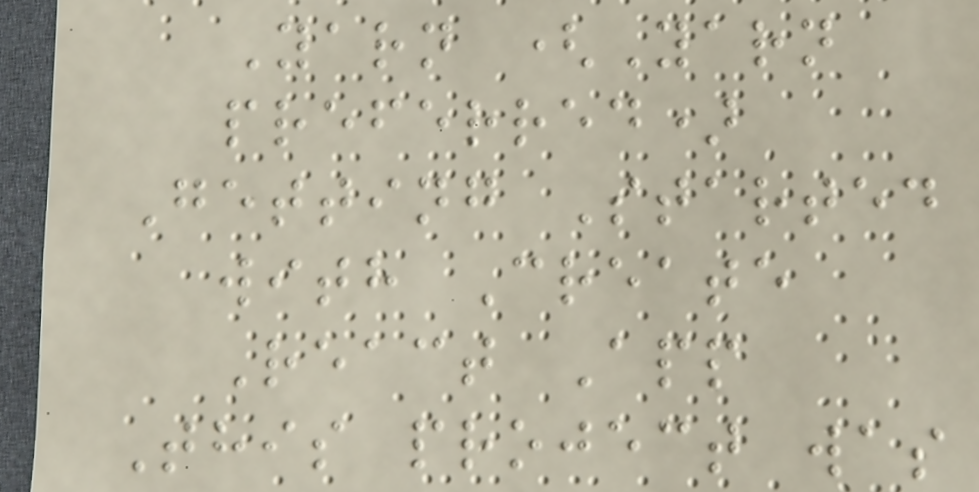Yarn (Yarn
preferred)
Getting Started
with Create
React App
This project was
